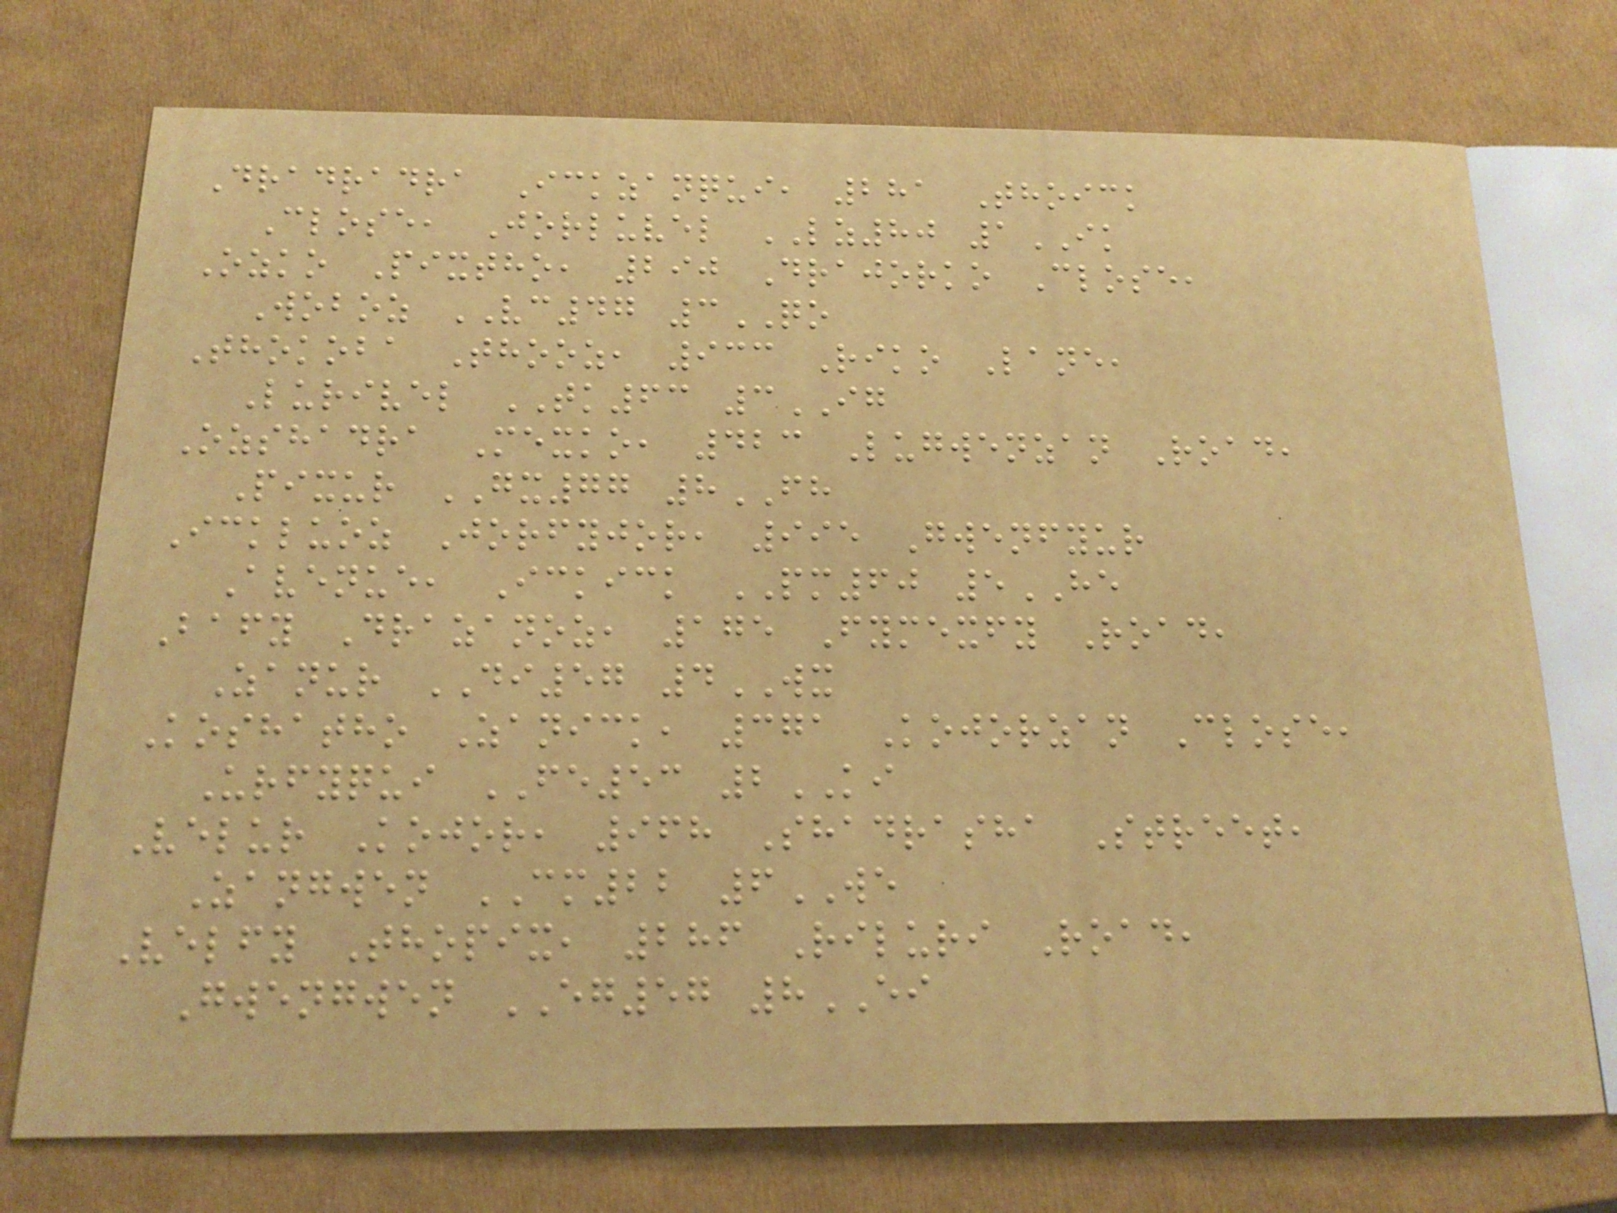Dradradra Ickzanqui, 281 Thoick
Close, Jorluvel LZ80 1IK
Ozko Pixtho, 290 Drajorko Close,
Woboz VC47 3QO
Thokoba Thooz, 933 Riko Lane,
Lurivel TK63 3IG
Ozshadra Mexko, 423 Lugwenzan Road,
Pixur GX77 8FH
Ickluoz Jorfyjor, 995 Gwenfyur
Avenue, Ickick PM60 5HE
Bafy Drazanoz, 175 Fymexfy Road,
Zanur DI57 4WX
Koshatho Zanick, 371 Kojorzan Close,
Urfyqui FE53 2KI
Velur Kojor, 968 Shadrasha Street,
Zangwen CM22 6WE
Velfy Thopix, 286 Riluri Road,
Gwengwen EG57 8EI
